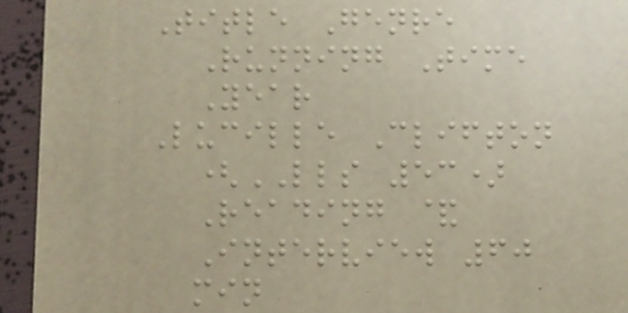Title Genre
Running Time
Year
Lucille Clifton
(LLS 53)
Reading &
Interview 60
min
